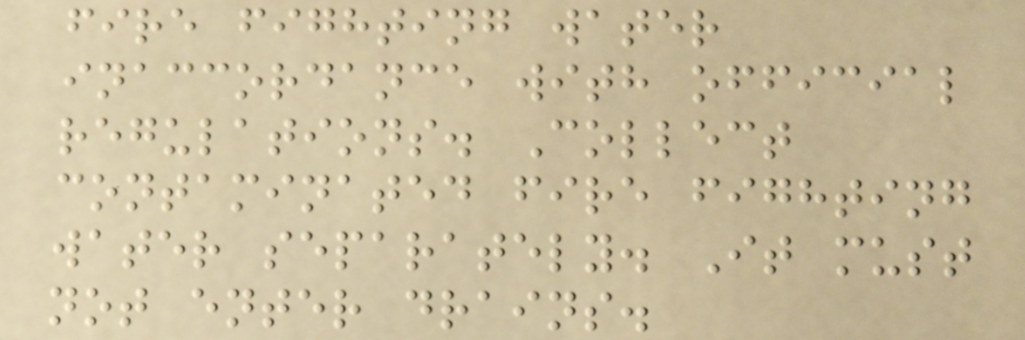fire fighting water
inaccordance with official
regulations. Collect
contaminated fire fighting
water separately. It must
not enter drains.
